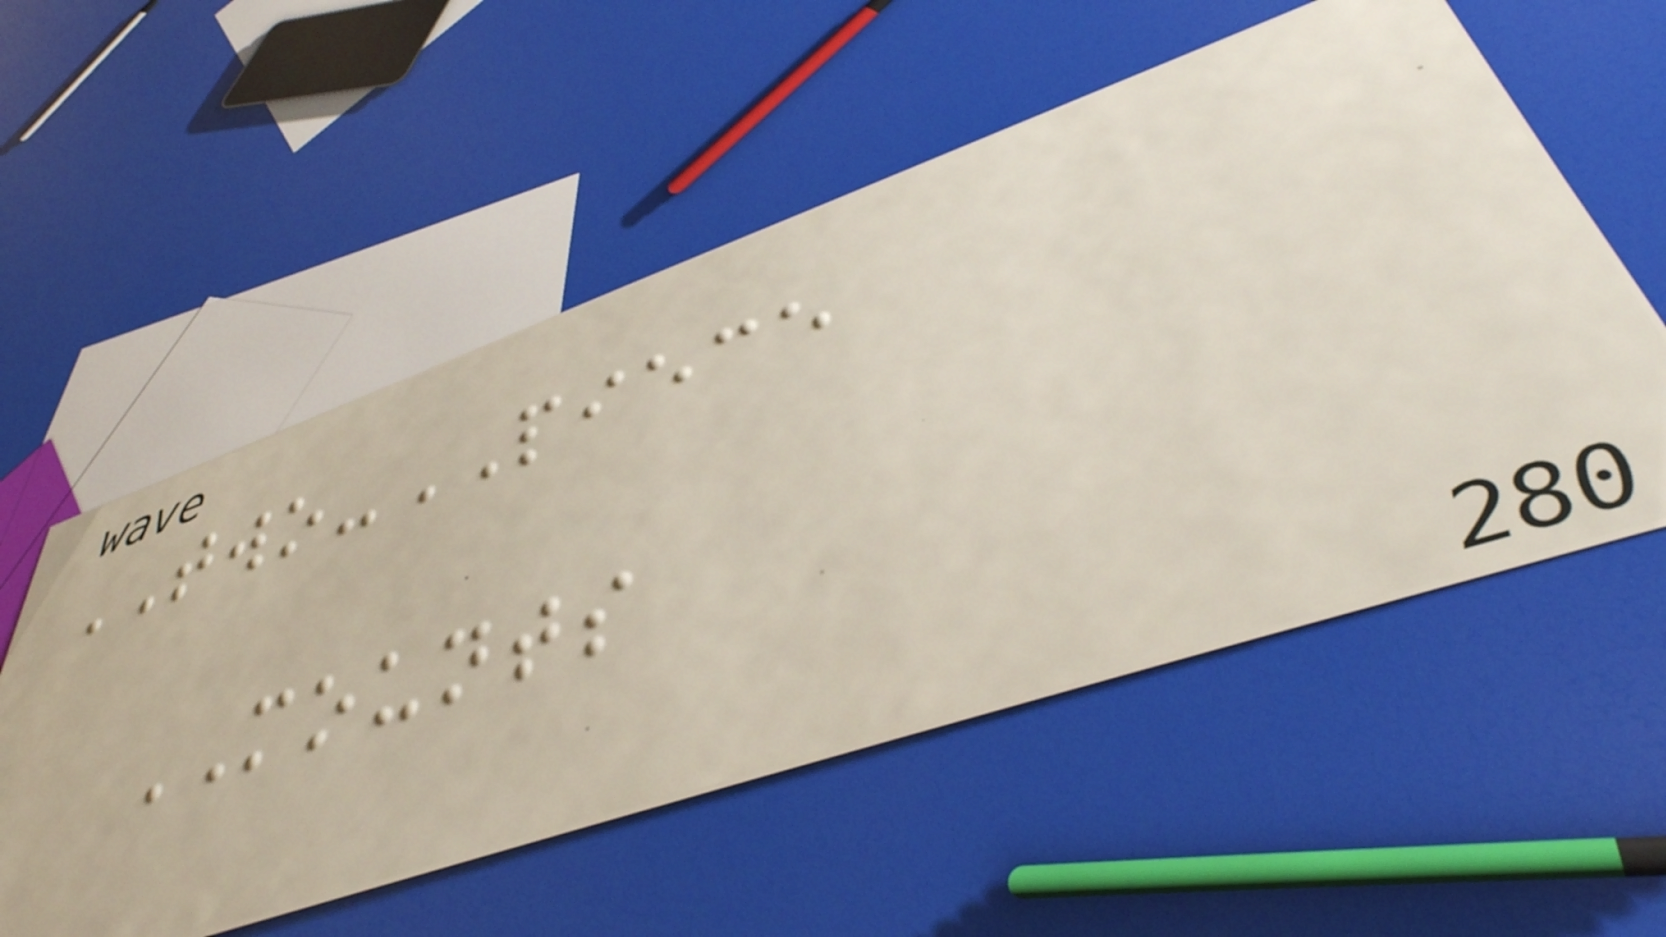TWO-PIECE
MOUNTS
